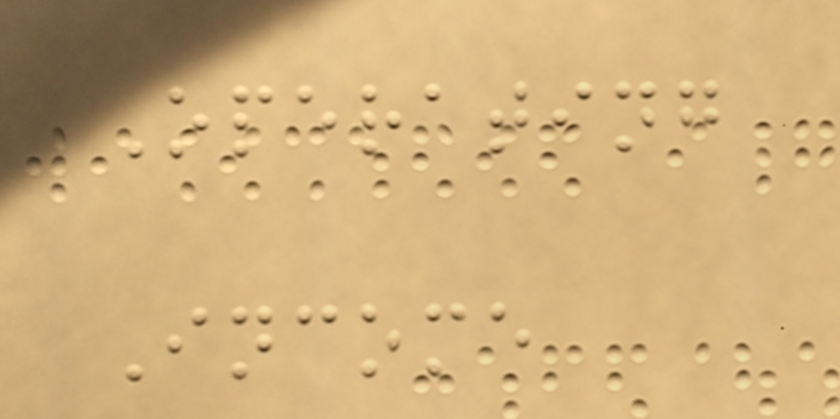Operating
Income
